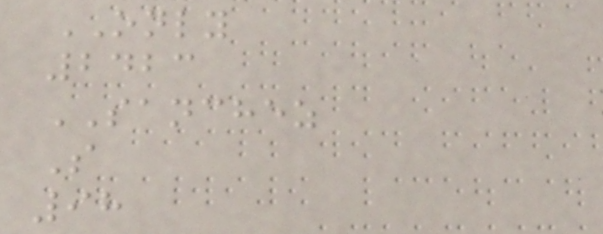ONLY
2423
SANCHEZ
S
98
